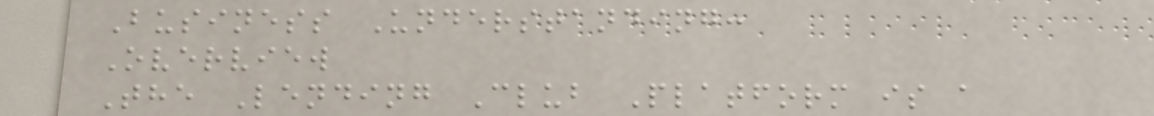Business Understanding:
Overview
The Lending Club Platform is a
